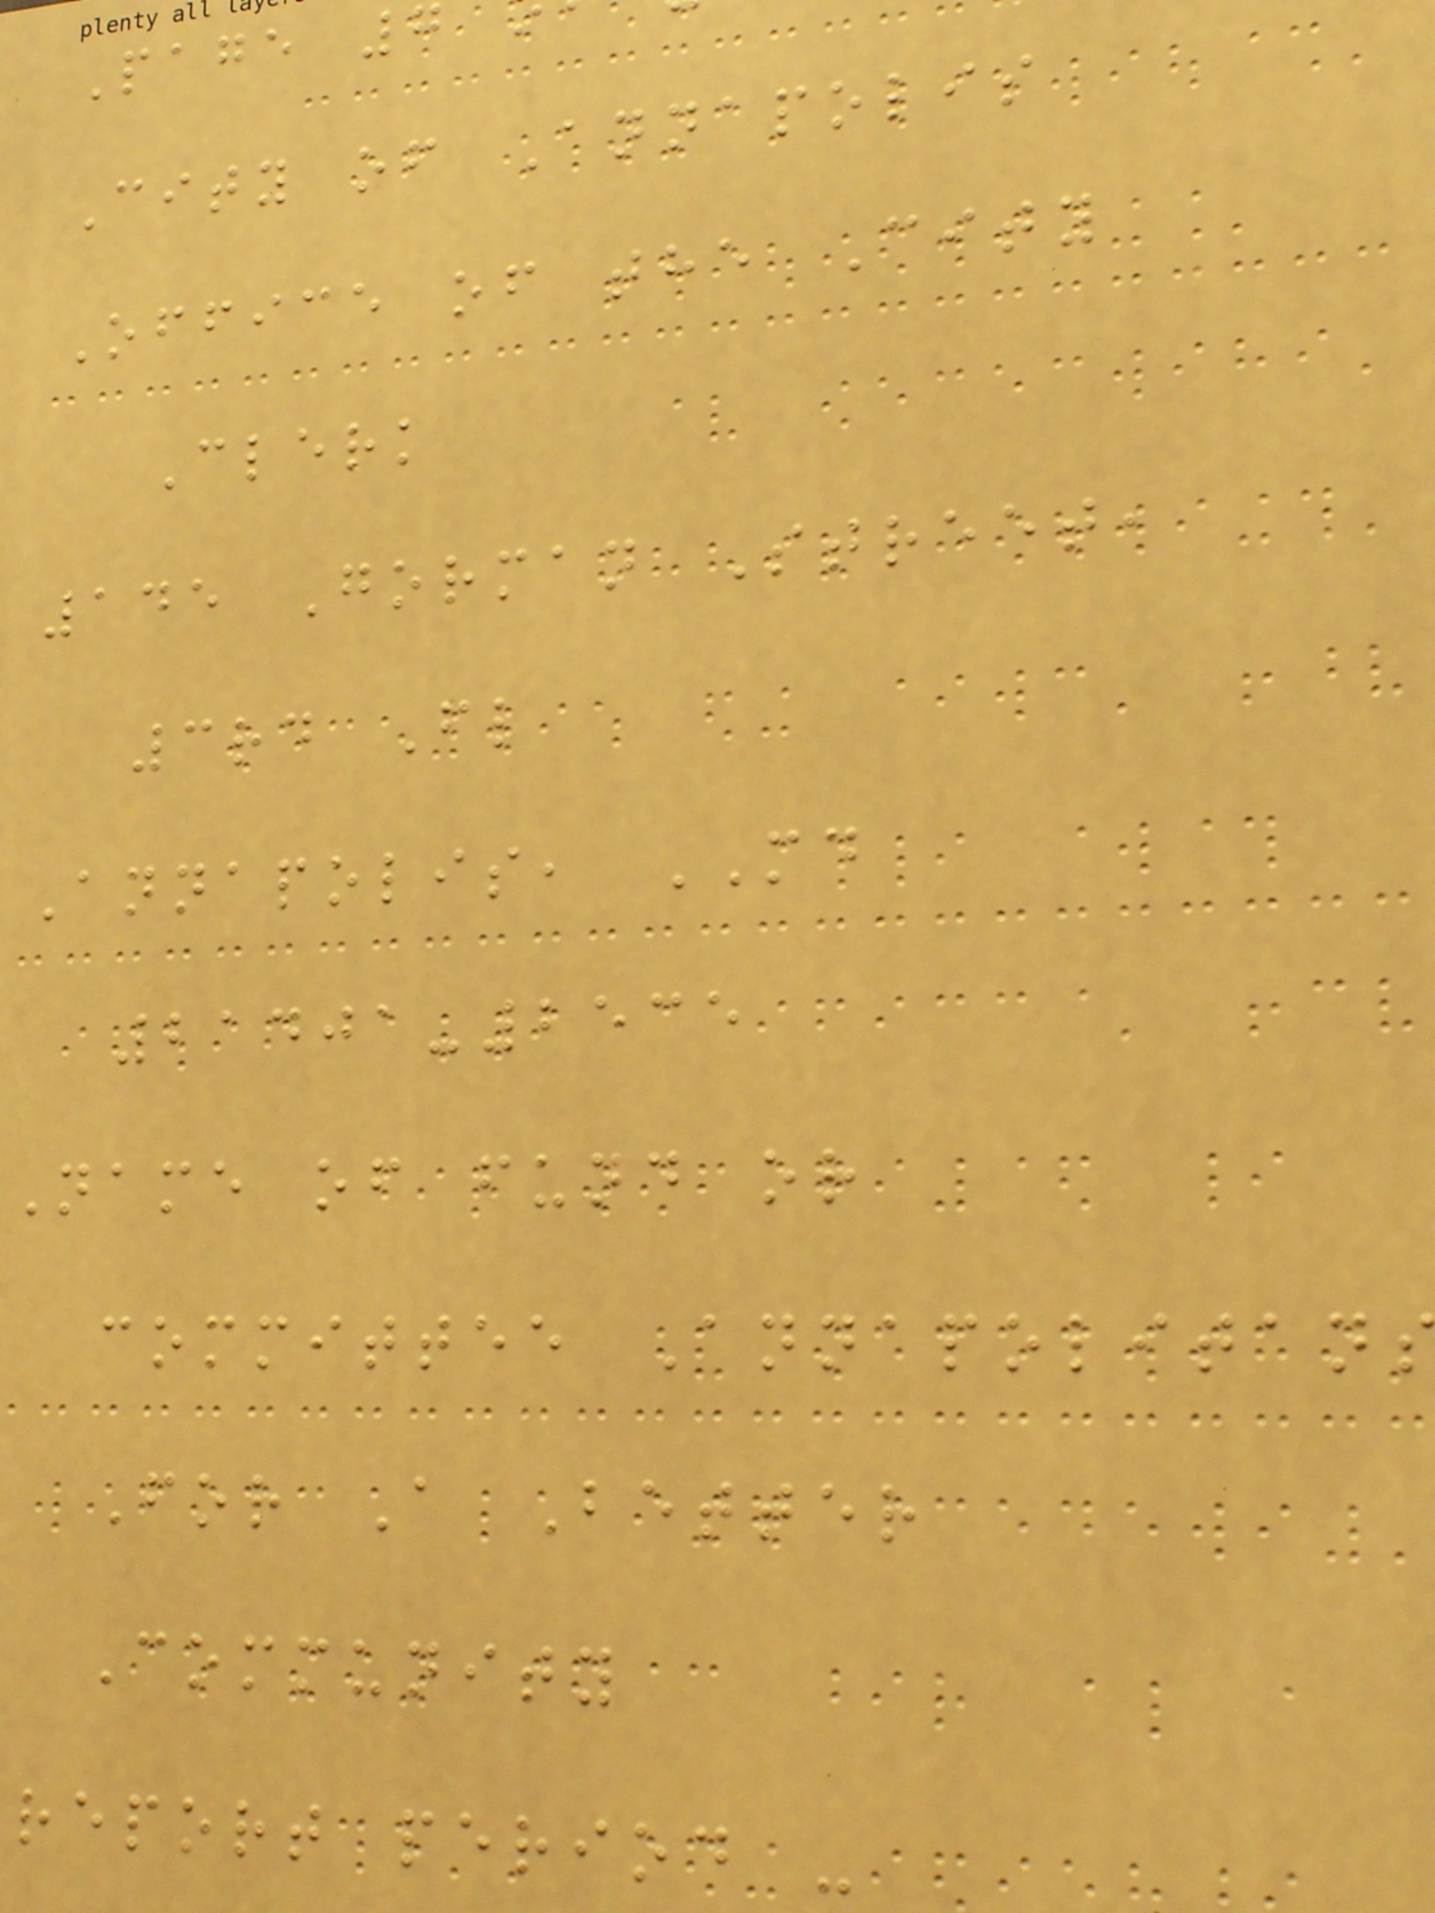Page 7
City of Annapolis
Office of the City
Clerk
145 Gorman Street,
3rd Fl
Annapolis, MD
21401-2535
Name of fund or
committee Annapolitan
For A Better
Community
report period -
